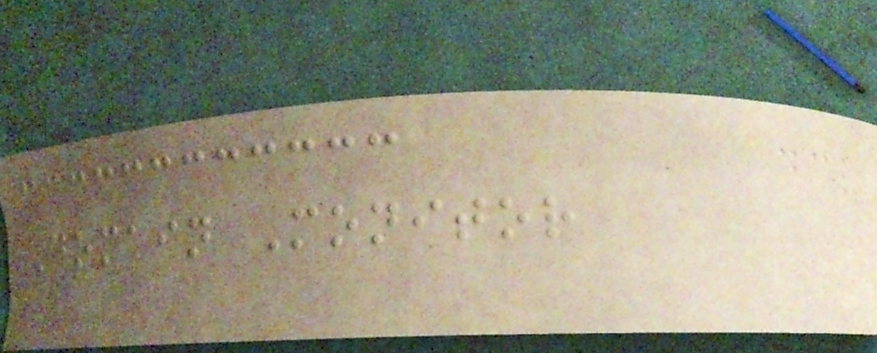Domain Monitor
